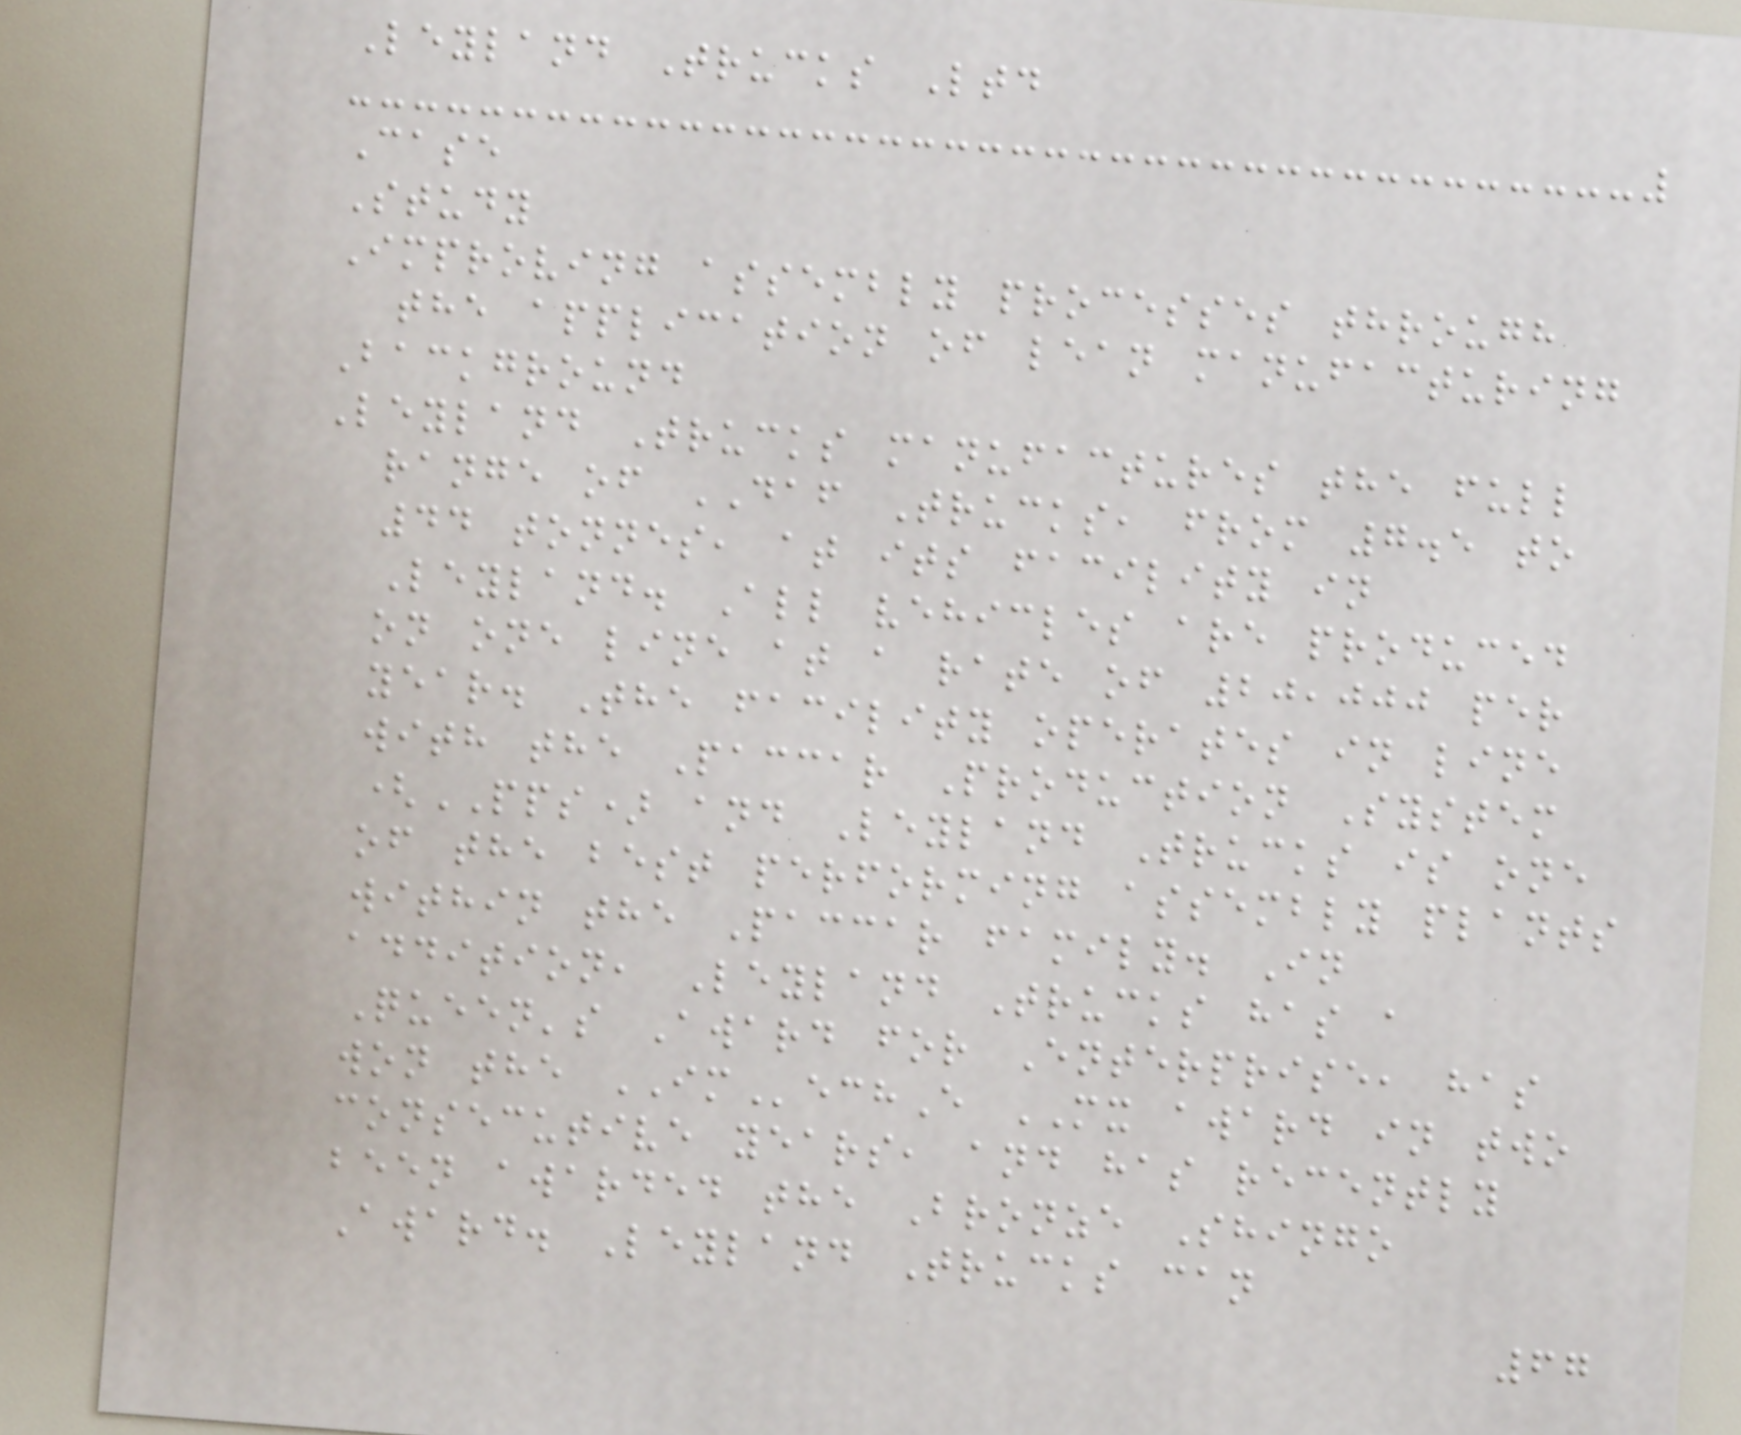Leyland Trucks Ltd
Case
Study
Improving assembly processes through
the application of lean manufacturing
Background
Leyland Trucks manufactures the full
range of DAF Trucks, from 7.5 to
44 tonnes, at its facility in
Leyland. All vehicles are produced
on one line at a rate of 20,000 per
year. The facility operates in line
with the Paccar Production System
(PPS) and Leyland Trucks is one
of the best performing assembly plants
within the Paccar family. In
addition, Leyland Trucks has a
Queen's Award for Enterprise, has
won the IMechE MX award in two
consecutive years, and has recently
been awarded the Bronze Shingo
Award. Leyland Trucks can
67
